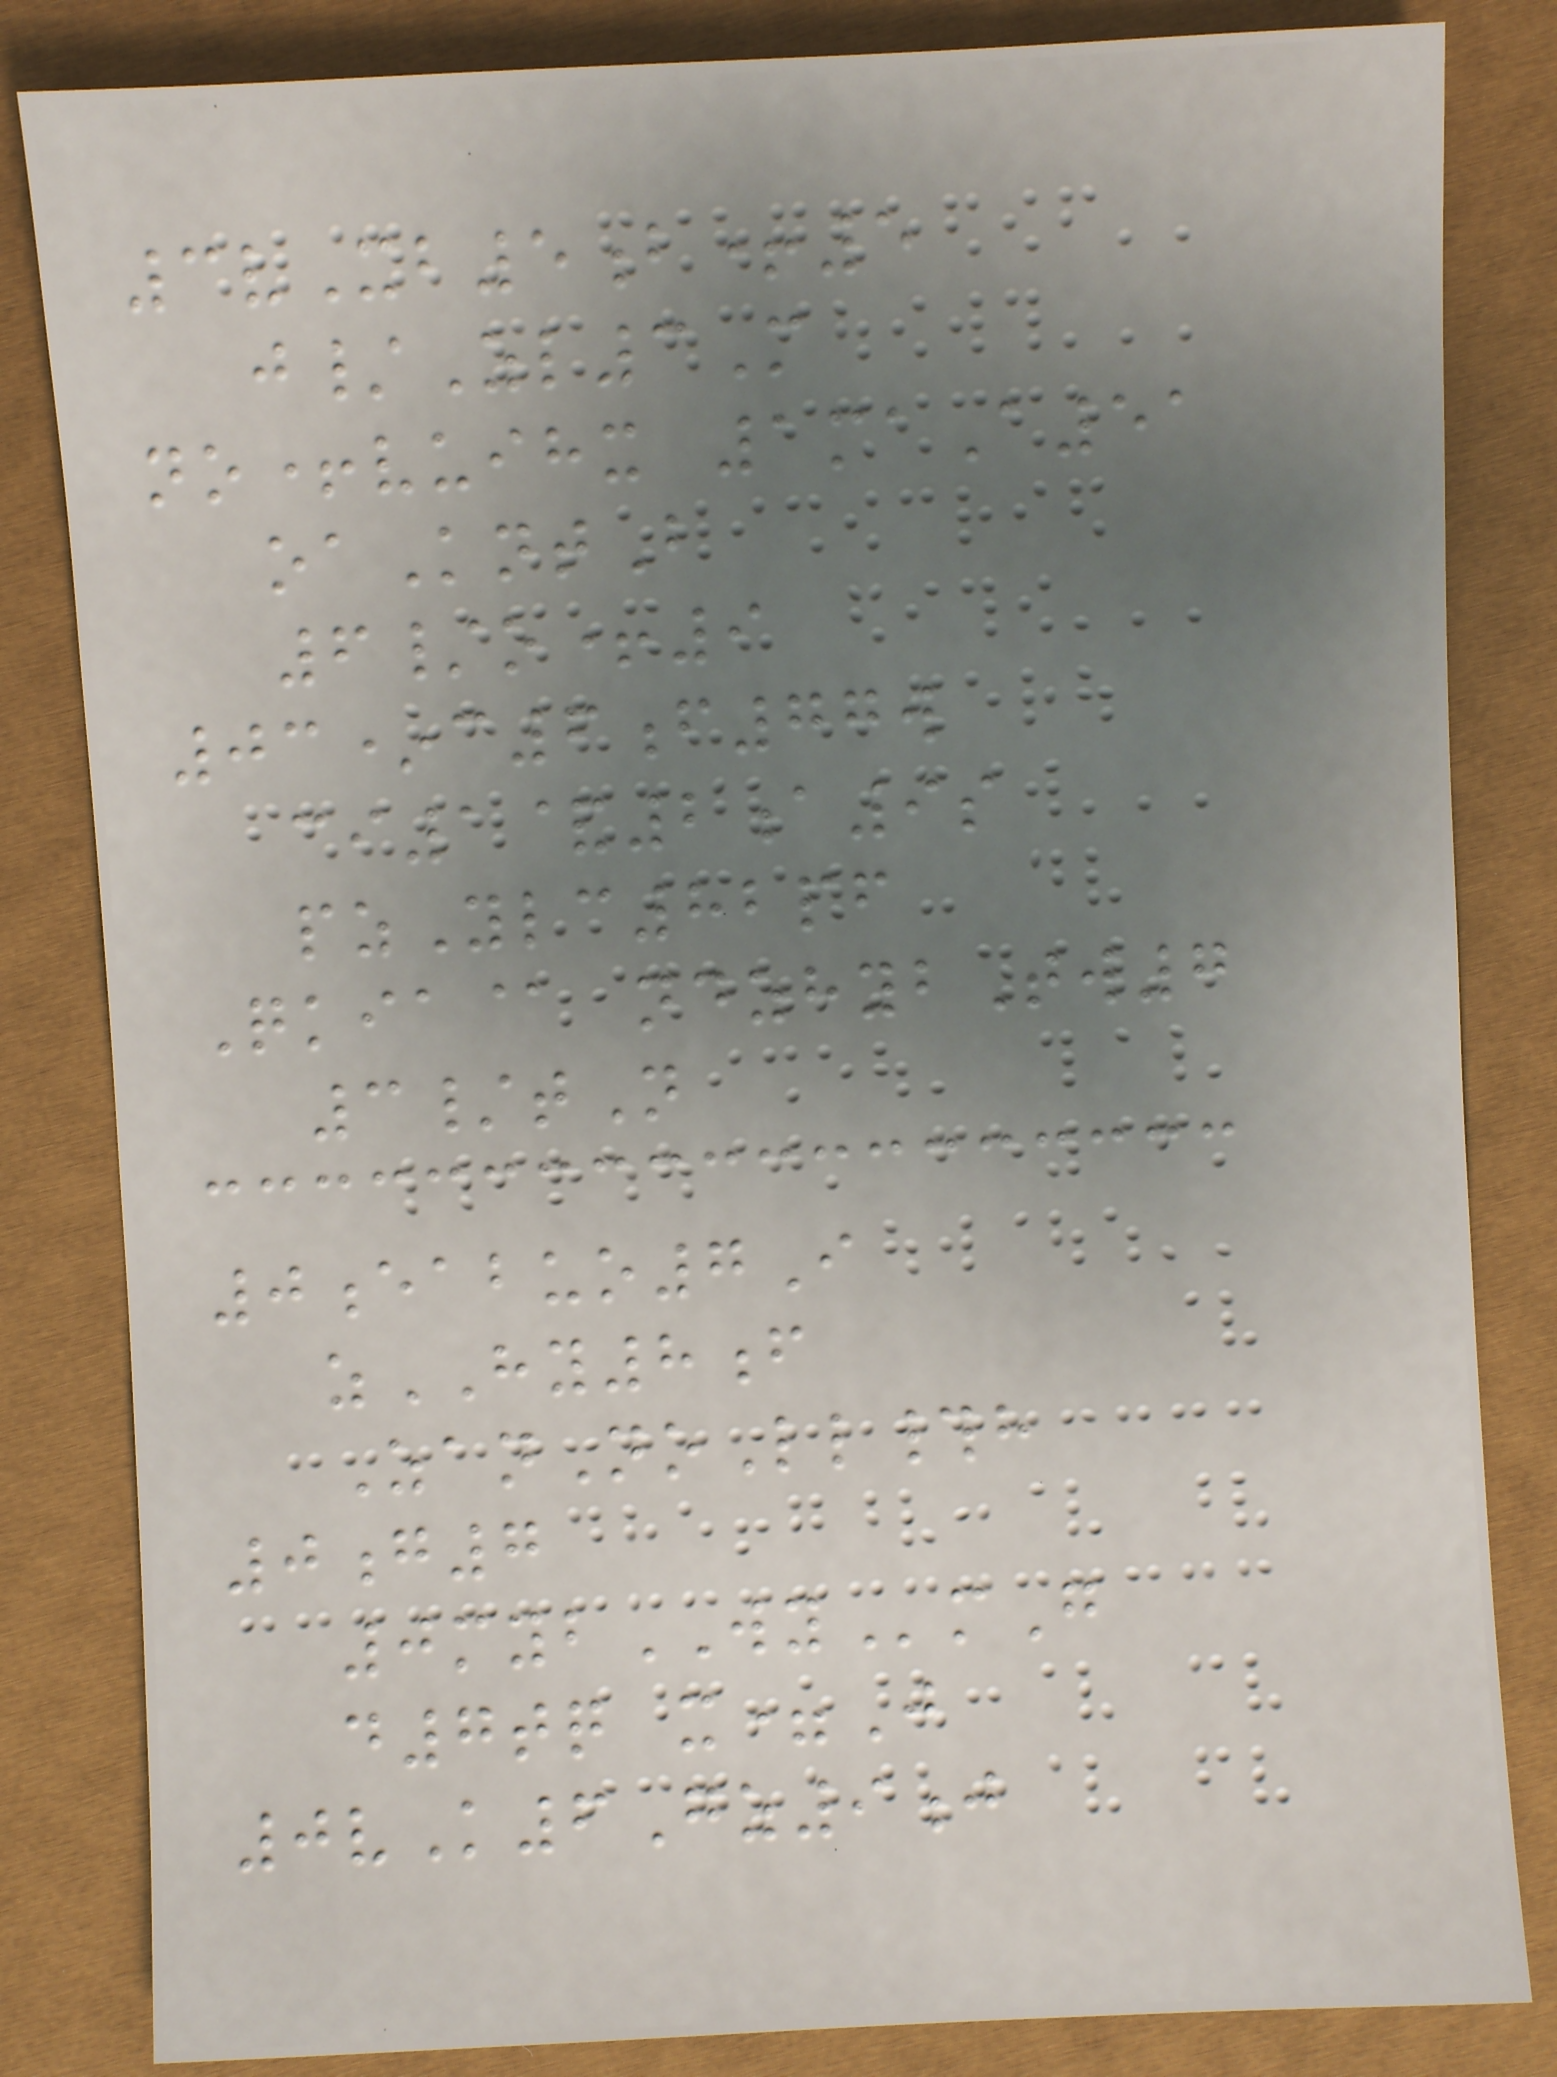3vXb5b+5
j/Zl3M
no+vuihx 1maA51
oaKntB
6/o+9
03*c6f77w
ci1&2a9s
pzYlc82pf
Qkia@ ndzhybTw7
3/tN
0eabuo7I
zHY8f
ZanNoLl#h
0g7
0mybWYmG
d7tq x=J
0vK6Gz9j
